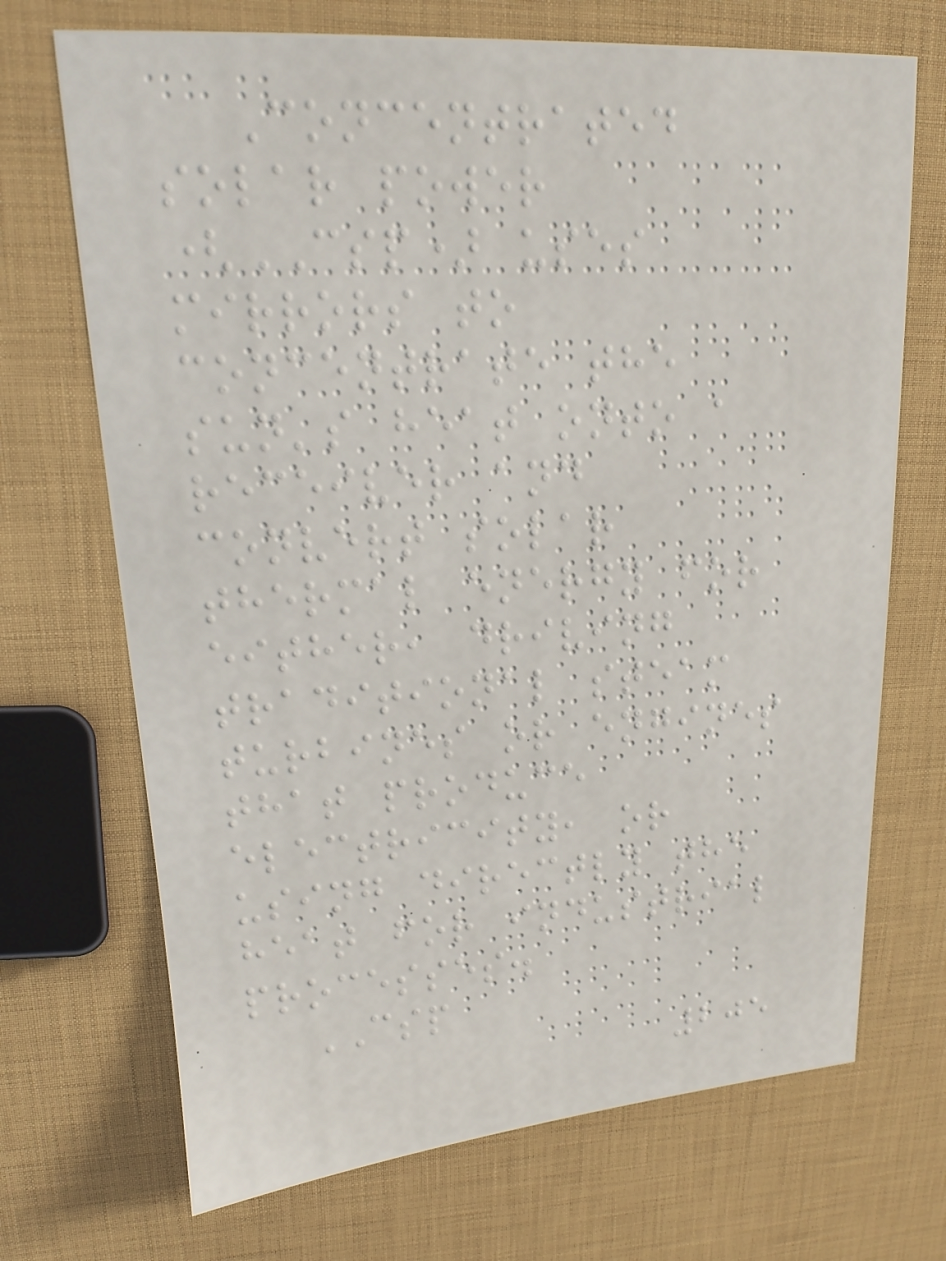Concentrated
solar power
(CSP) uses
mirrors to
concentrate the
sun's heat onto a
receiver and
convert solar
thermal energy for
either, driving
traditional steam
turbines or engines
that produce
electricity, or
using directly the
heat for industrial
processes.
CSP
205
